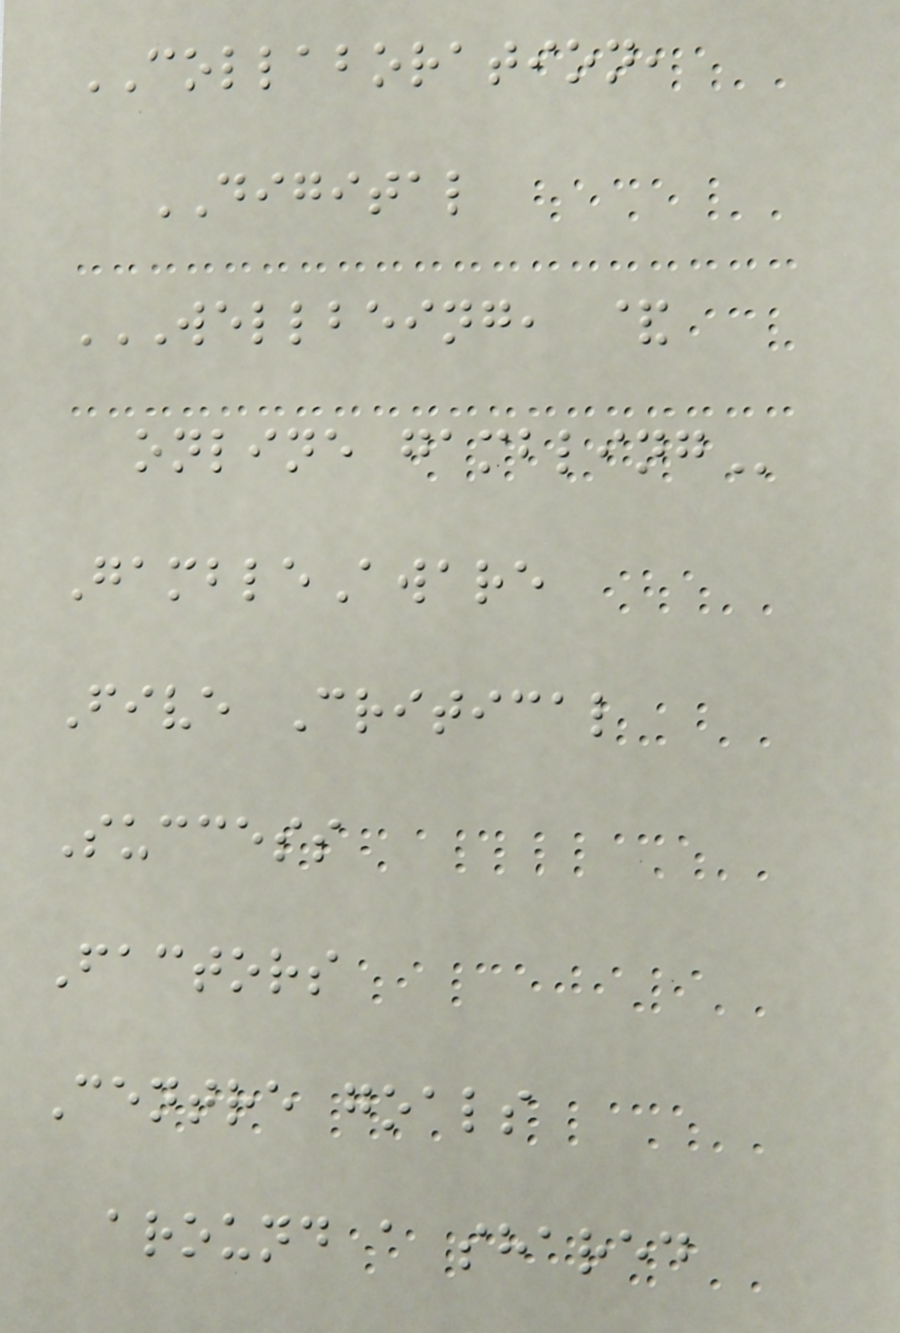COLLABORATION,
DIGITAL
WELLBEING, &
ONLINE GAMBLING
GambleAware
Five Critical
Success
Factors
Centre goals
around a shared
